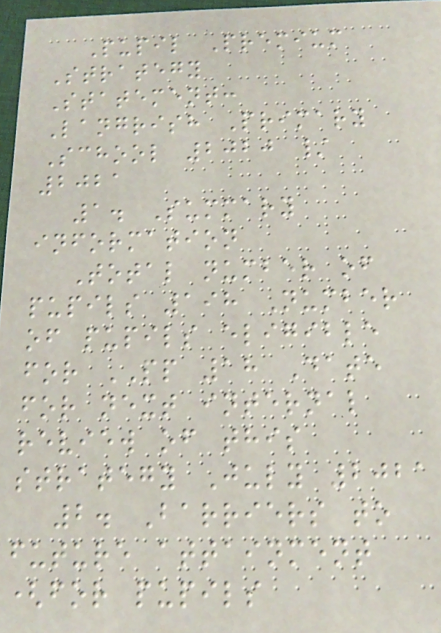Pupil Premium
Strategy
Statement:
Langrish Primary
School 2020 /
2021
1. Summary
information
Total number of
pupils 198 Number
of pupils eligible
for PP 18 Date
for next internal
review of this
strategy July 2021
2. Barriers to
future attainment
(for pupils
